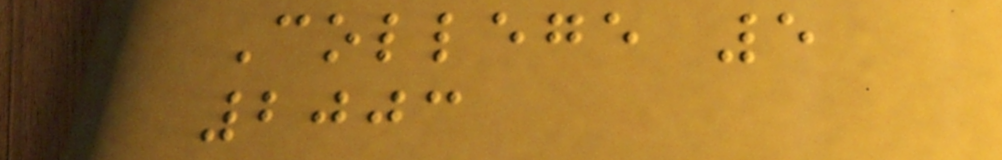College 5
2003
